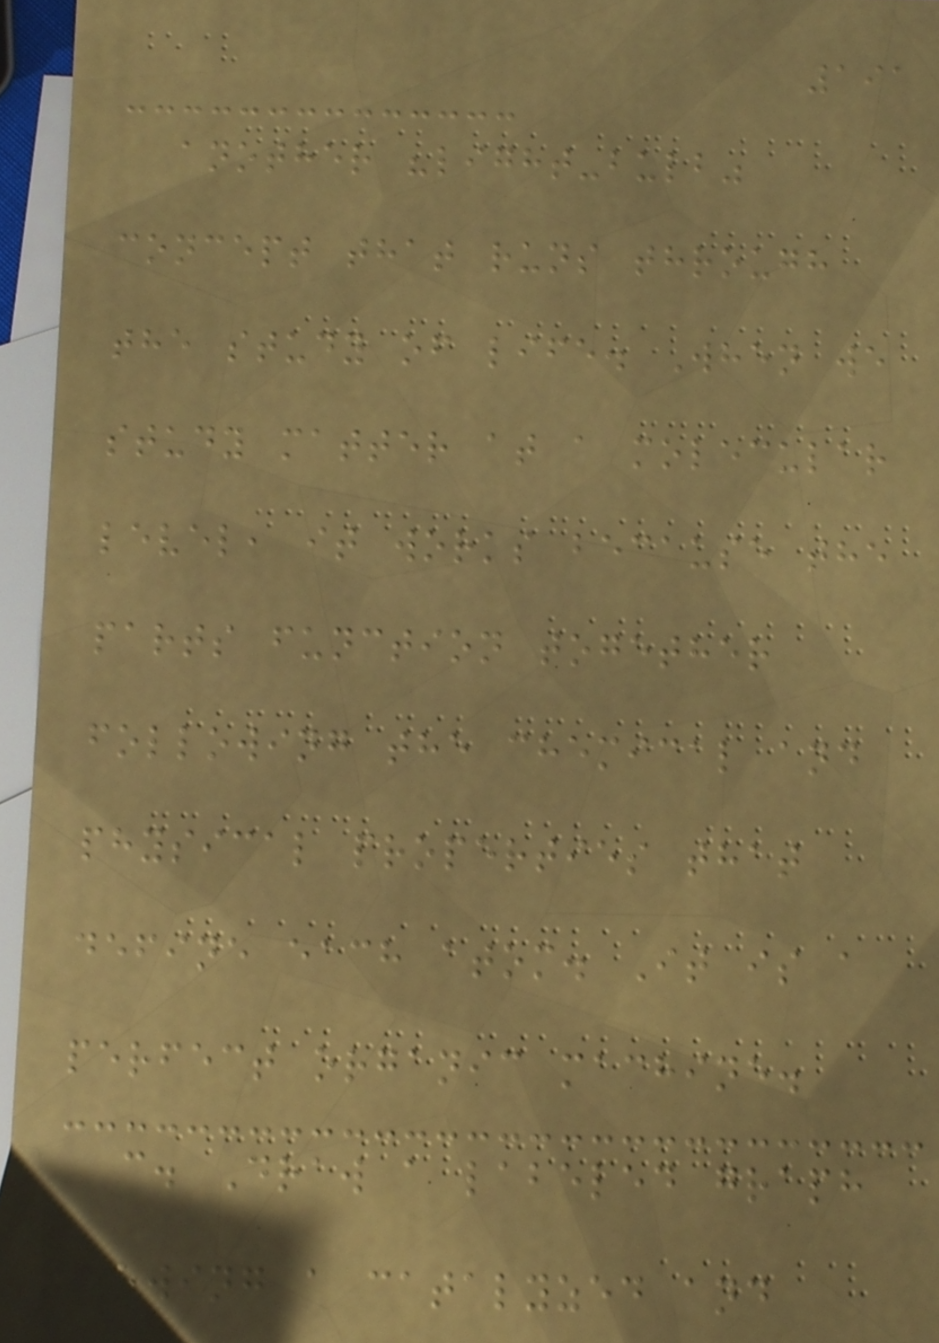191
another "light-bulb"
concept that runs through
the study of life. When we
study matter at a molecular
level, it works because the
parts function together
following the chemical and
physical properties that
define each atom. It is a
perfect organic machine.
c. Draw a labeled graph
showing a catalyzed and
